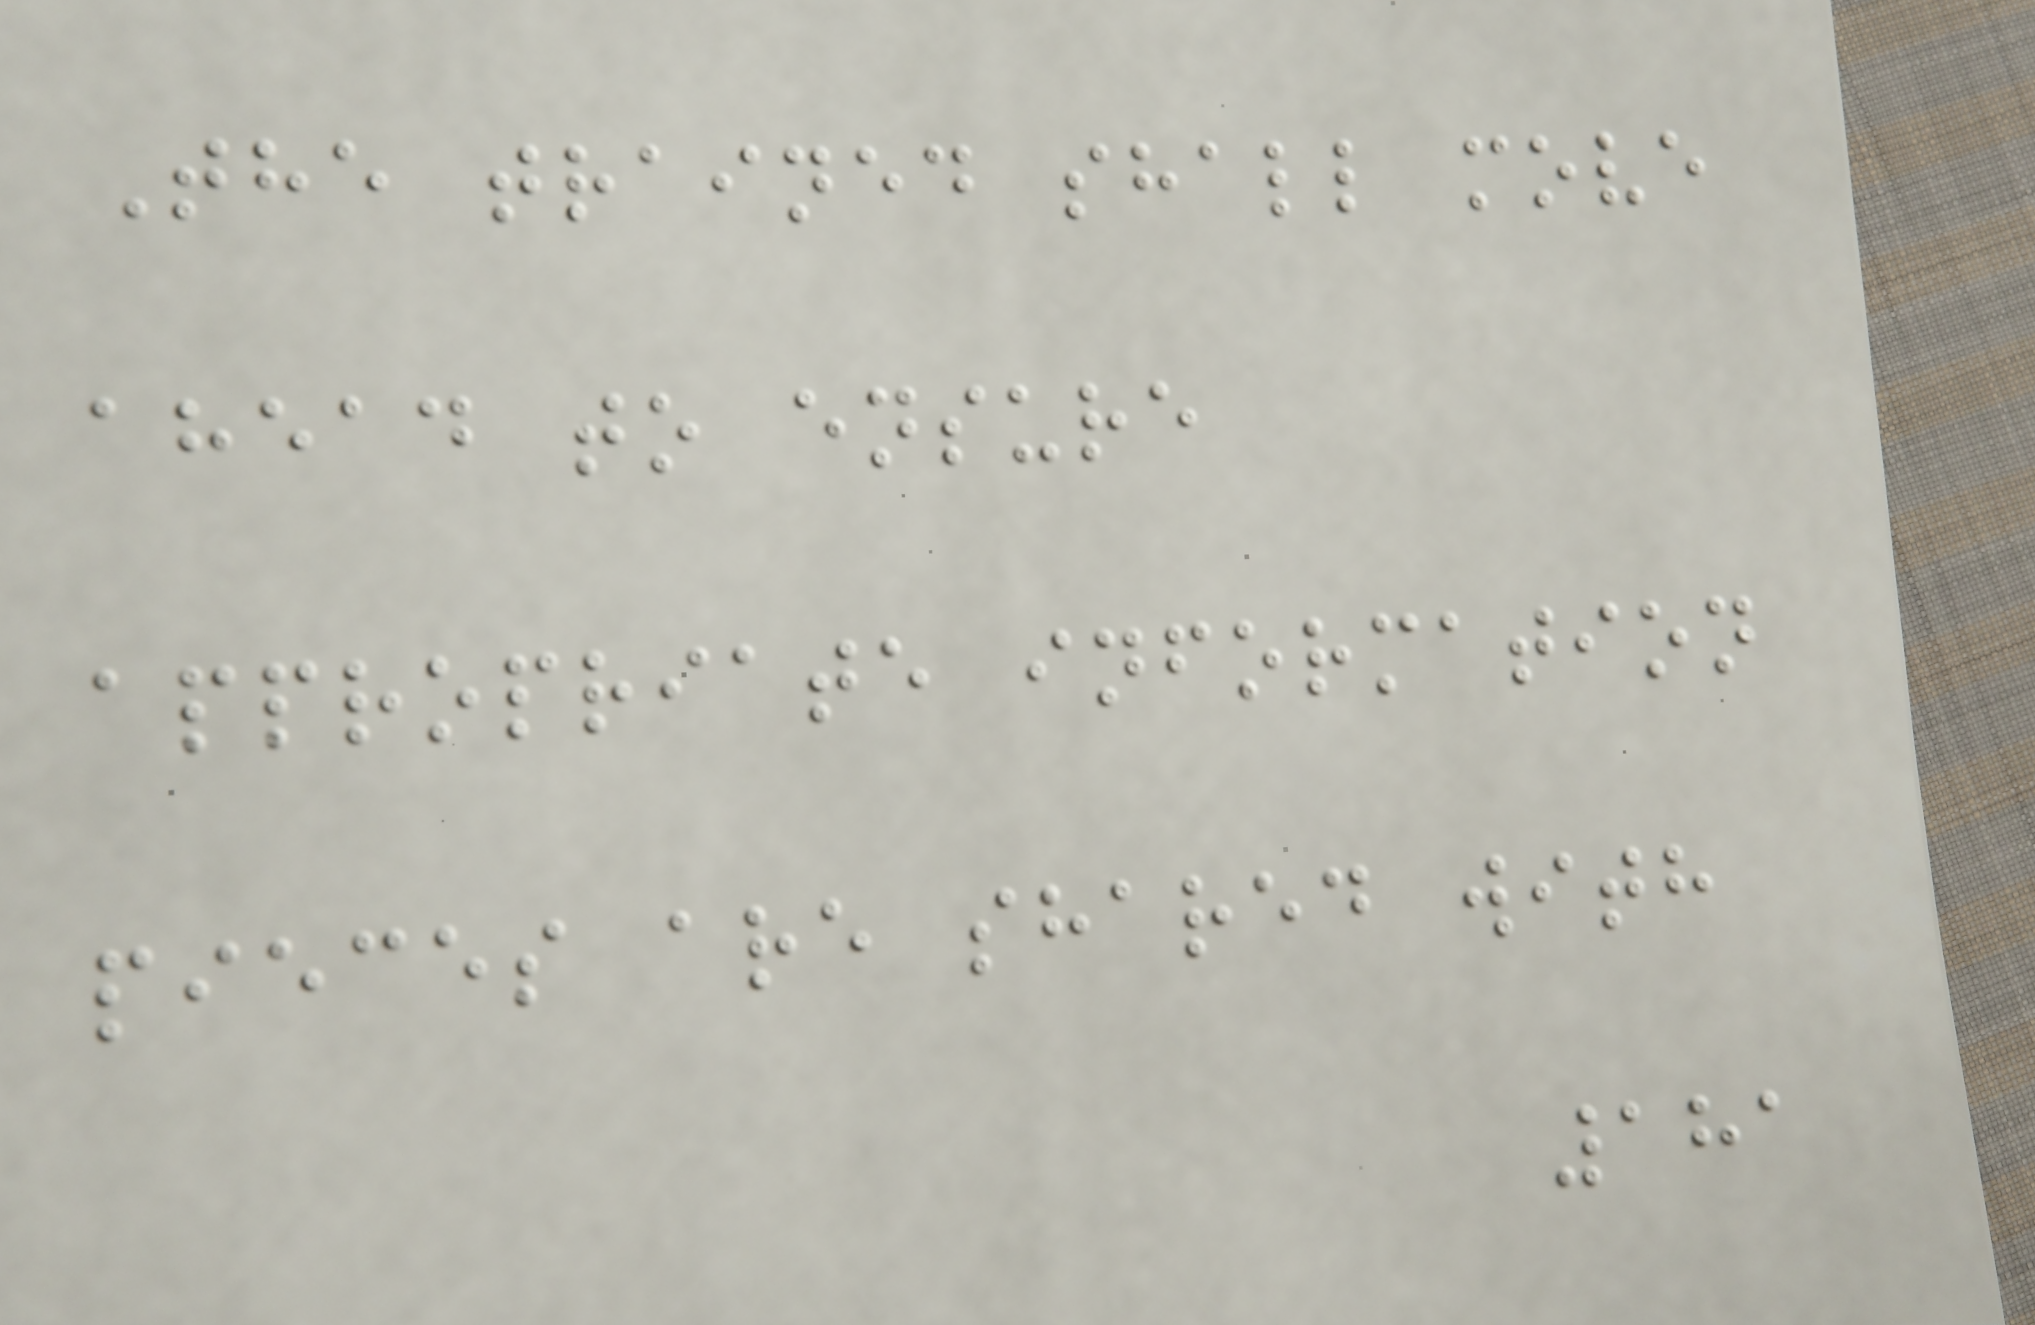The trained shall move
ahead to ensure
appropriate information
pieces are shared with
181
